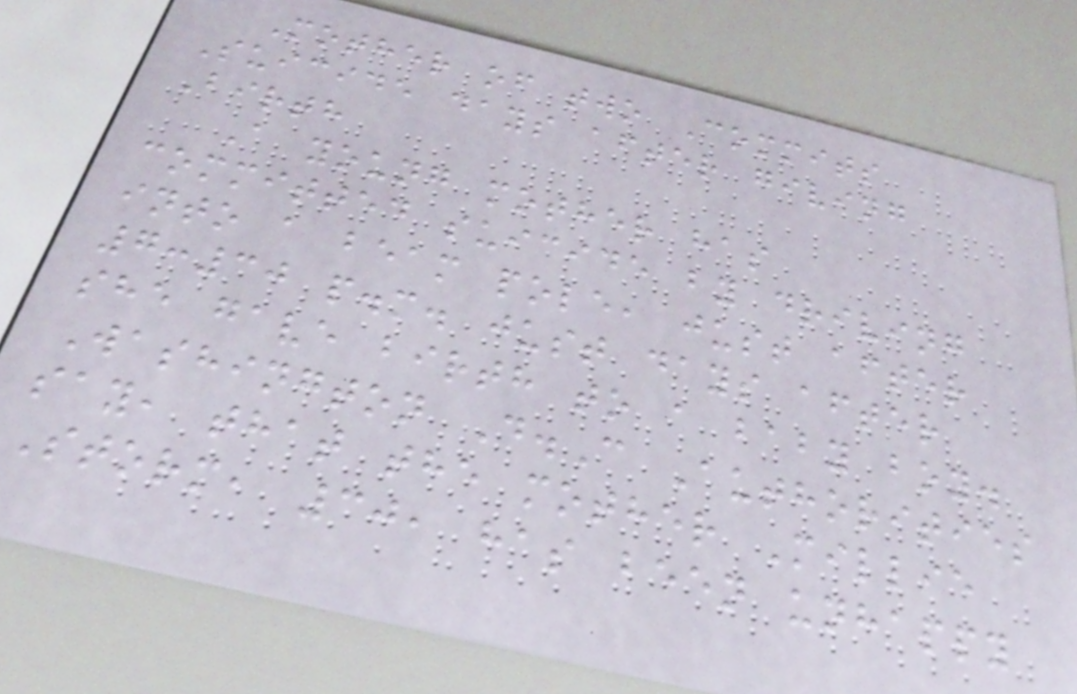Mother of two Commits
Suicide days after giving
Birth
A young mother has
committed suicide by driving
into a beam pole, just after
7:30 p.m. just days after
she gave birth to a baby boy.
Washington D.C Authorities
say, that the mother Millie
Storm, 30, has been unhappy
